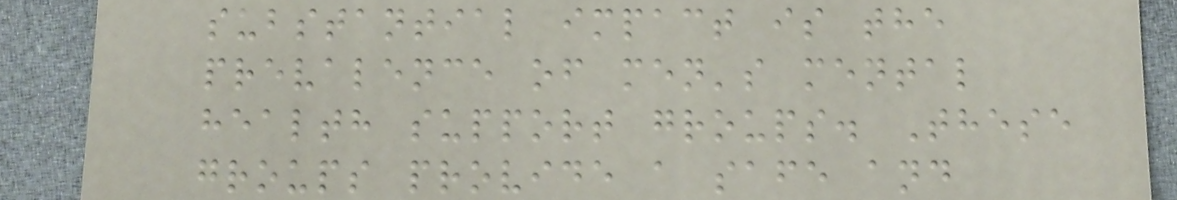substantial impact is the
prevalence of men's mental
health support groups. These
groups provide a safe and
